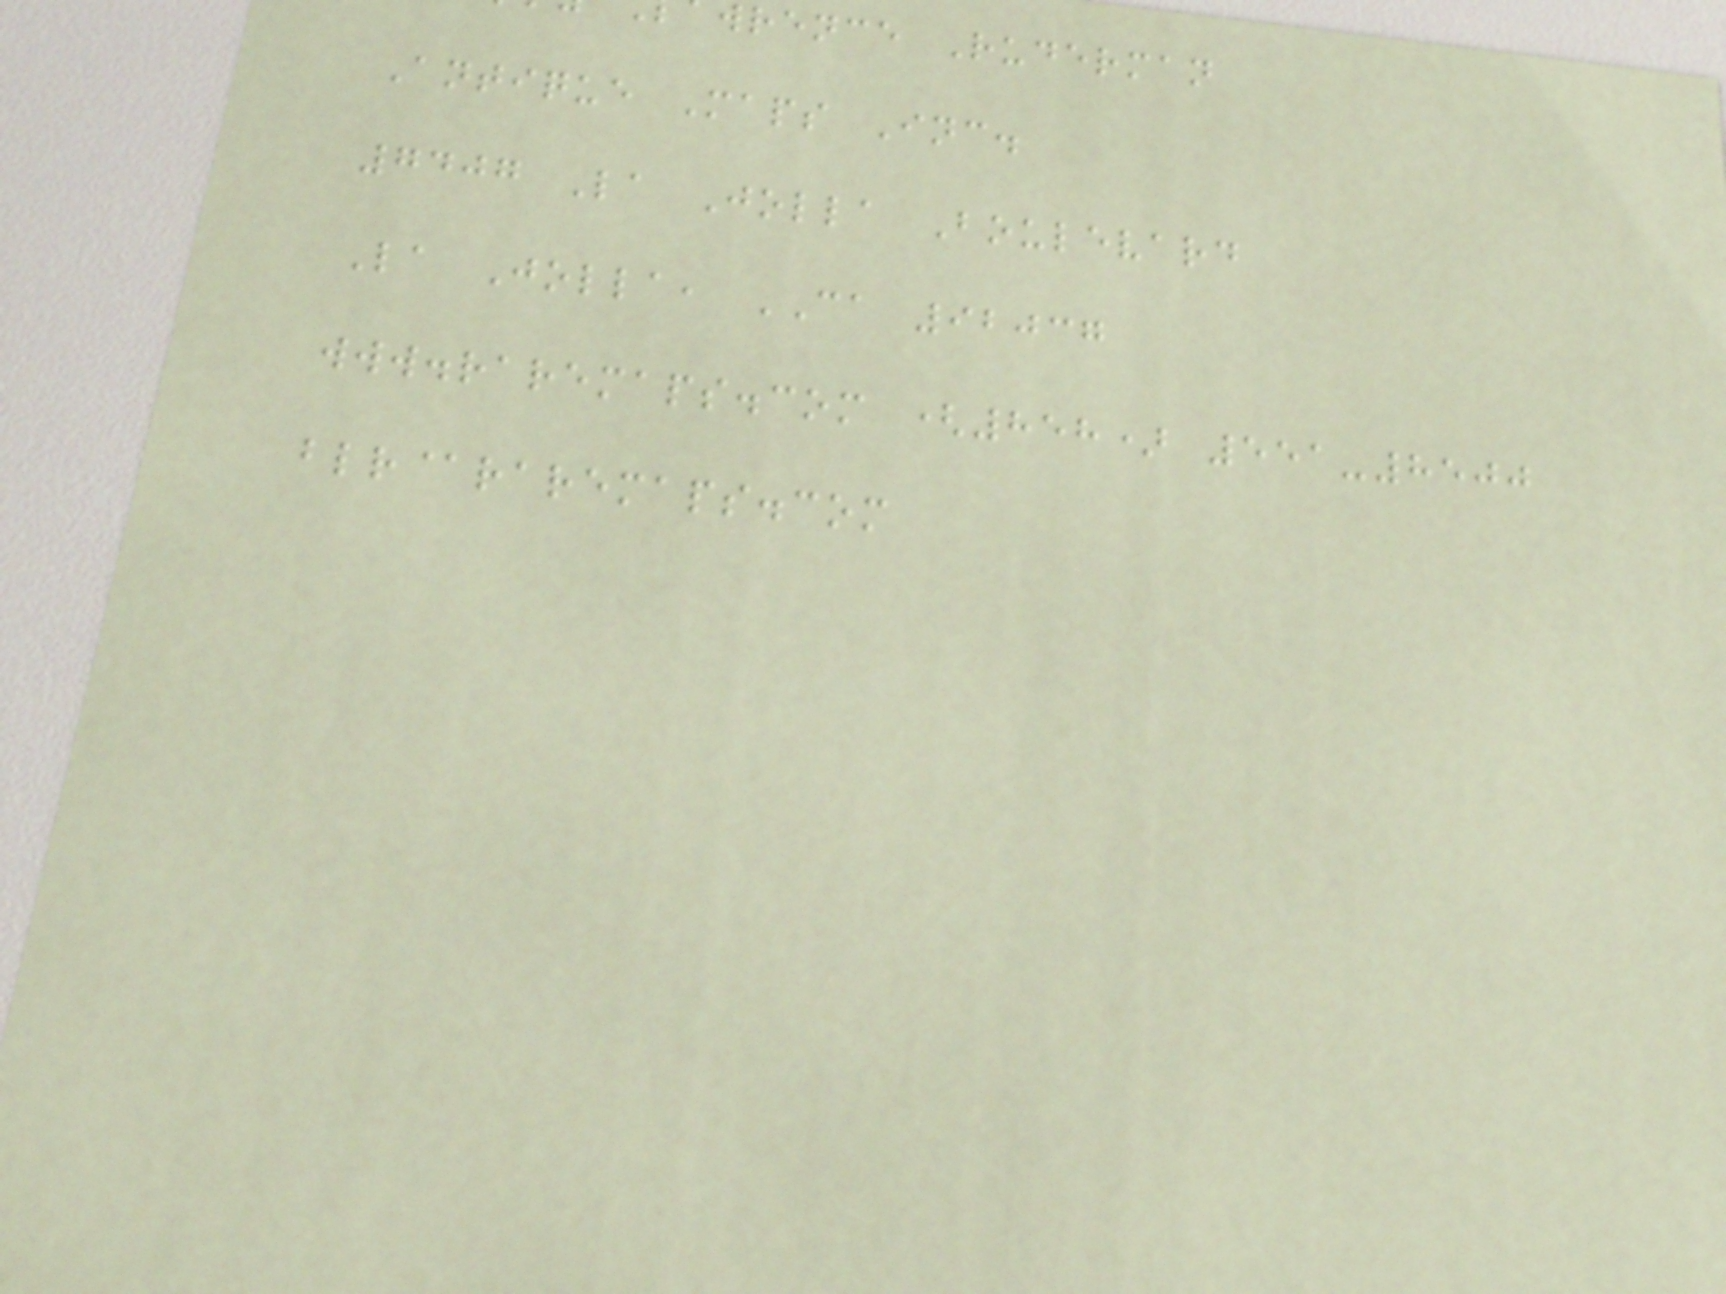wrence Ruderman
Antique Maps Inc.
7407 La Jolla Boulevard
La Jolla, CA 92037
www.raremaps.com (858) 551-8500
blr@raremaps.com
